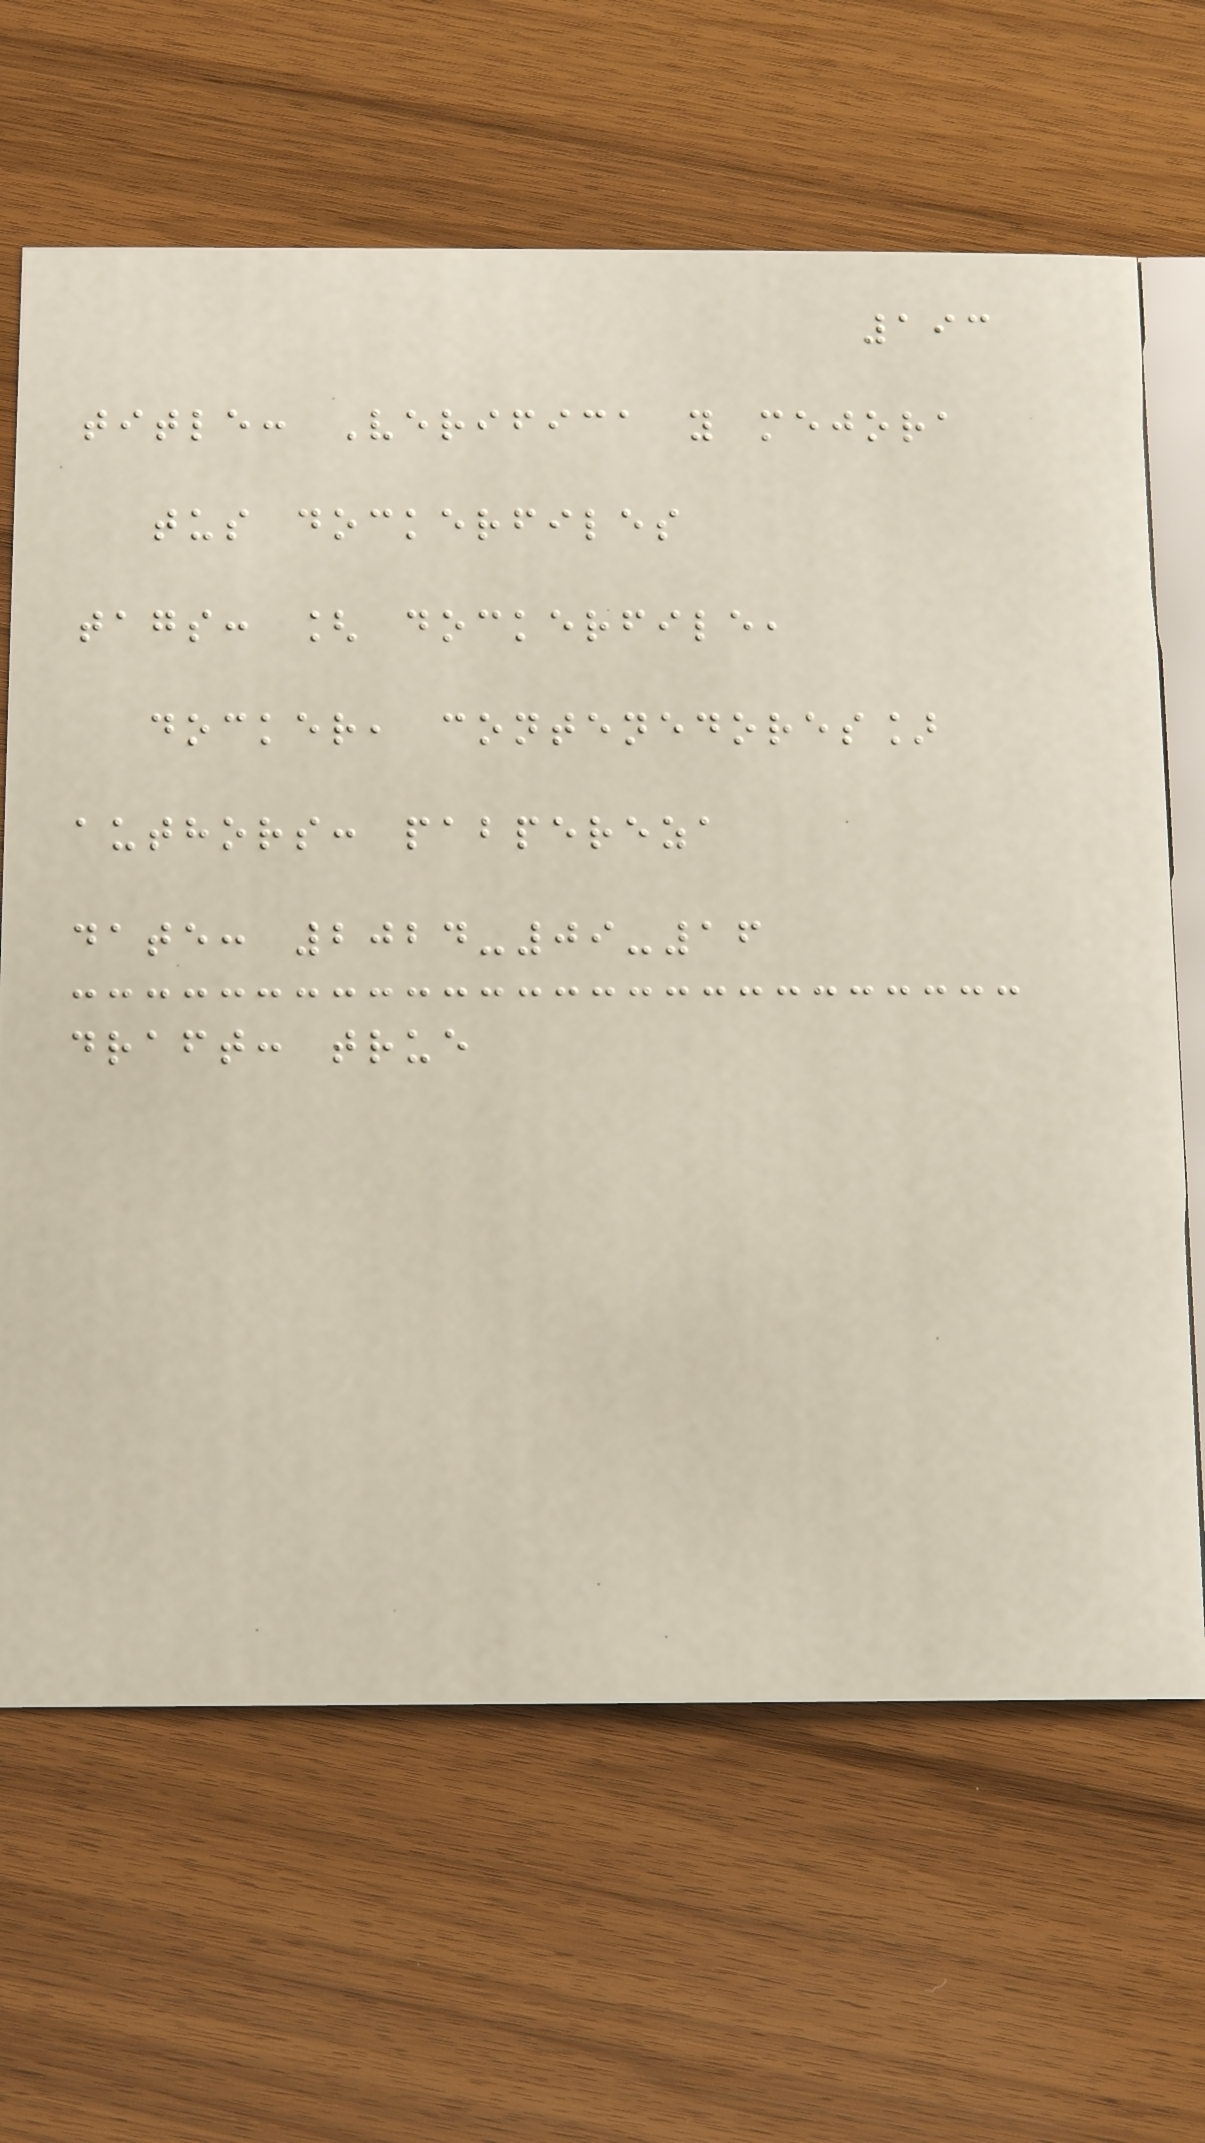193
title: Verifica y mejora
tus dockerfiles
tags: [ dockerfile,
docker, contenedores]
authors: pabpereza
date: 2024-09-16
draft: true
